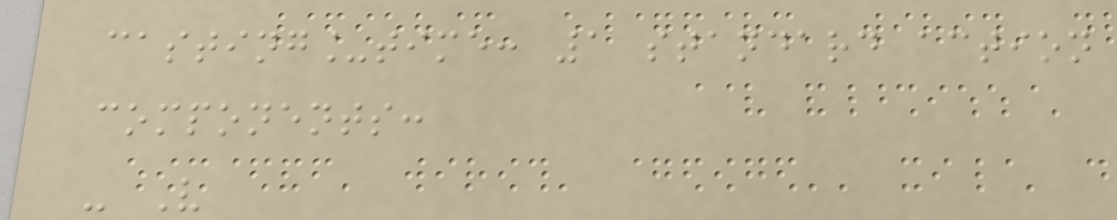casting_time: 1 standard action
components:
- V
